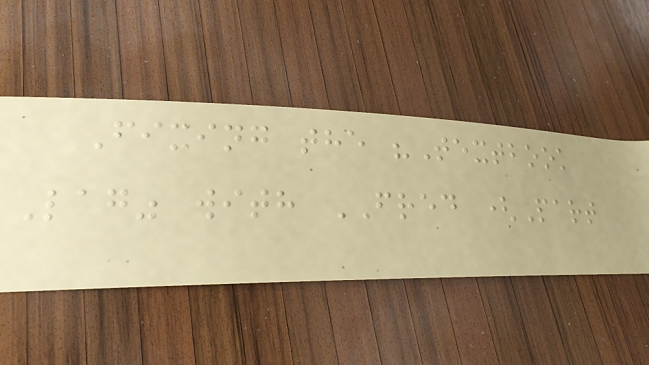Fixing the "Textbook
Lag" with FRED (Part
